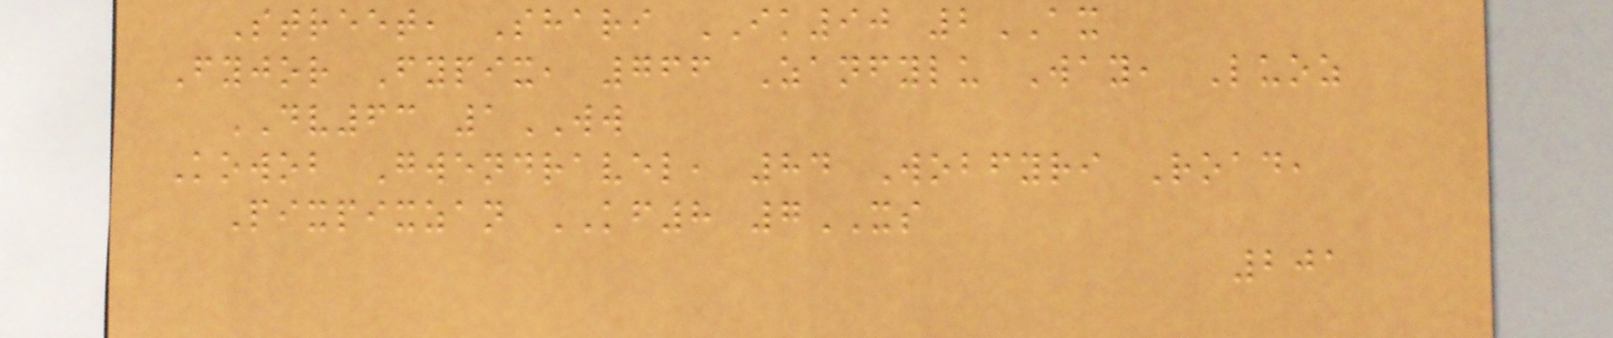Street, Shari IK90 2AX
Fyjor Fypix, 766 Zanfylu Way, Luoz
DV63 1WW
Kowob Gwendravel, 84 Wobfyri Road,
Pixpixzan KF8 7XS
201
